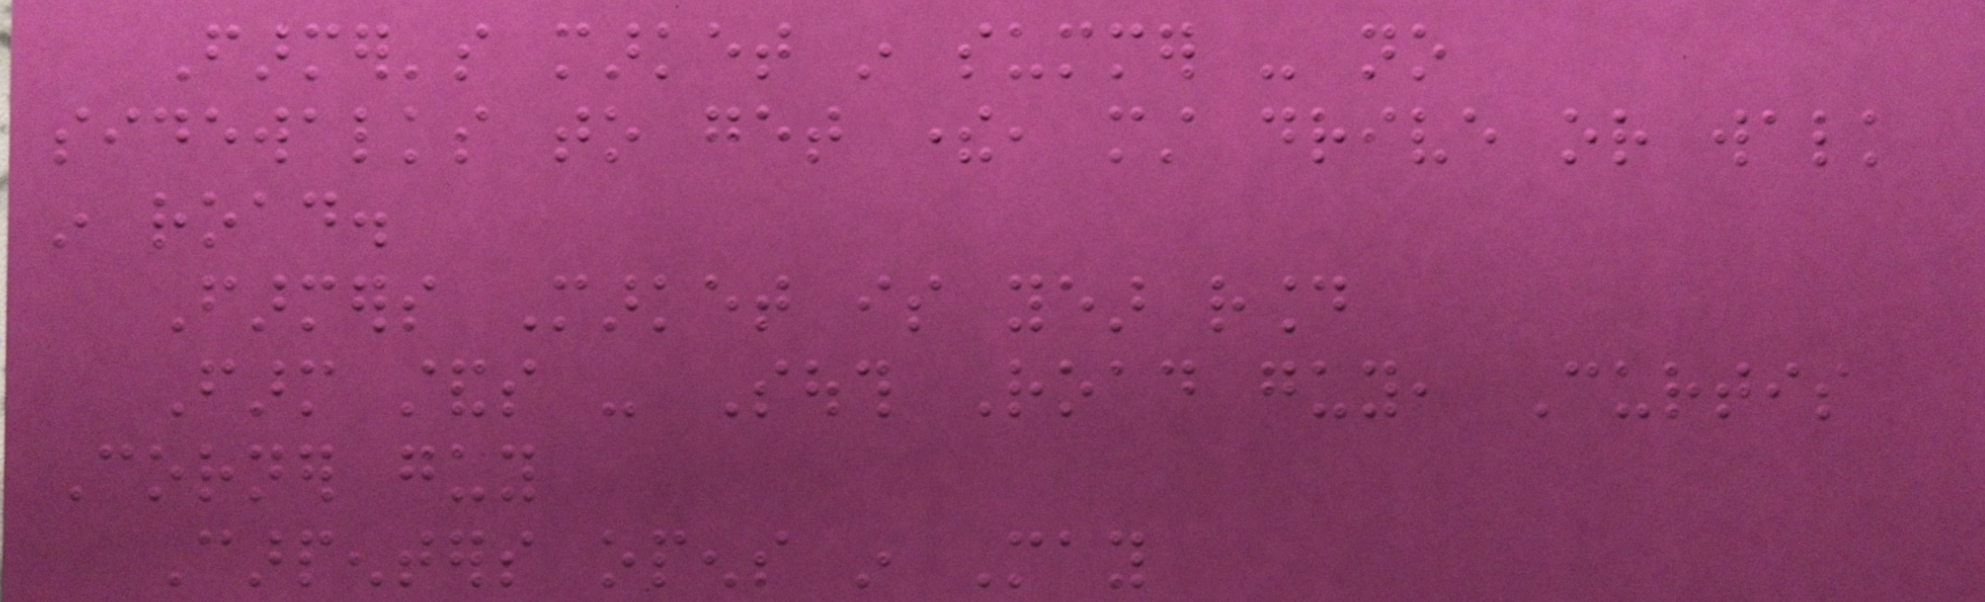Farmer's market in summer - no
sidewalks to get there, must drive or walk
in road.
Farmers Market is year round
Farm stands - South Road guy, Curtis
Corner guy
Carpenters opens in May
